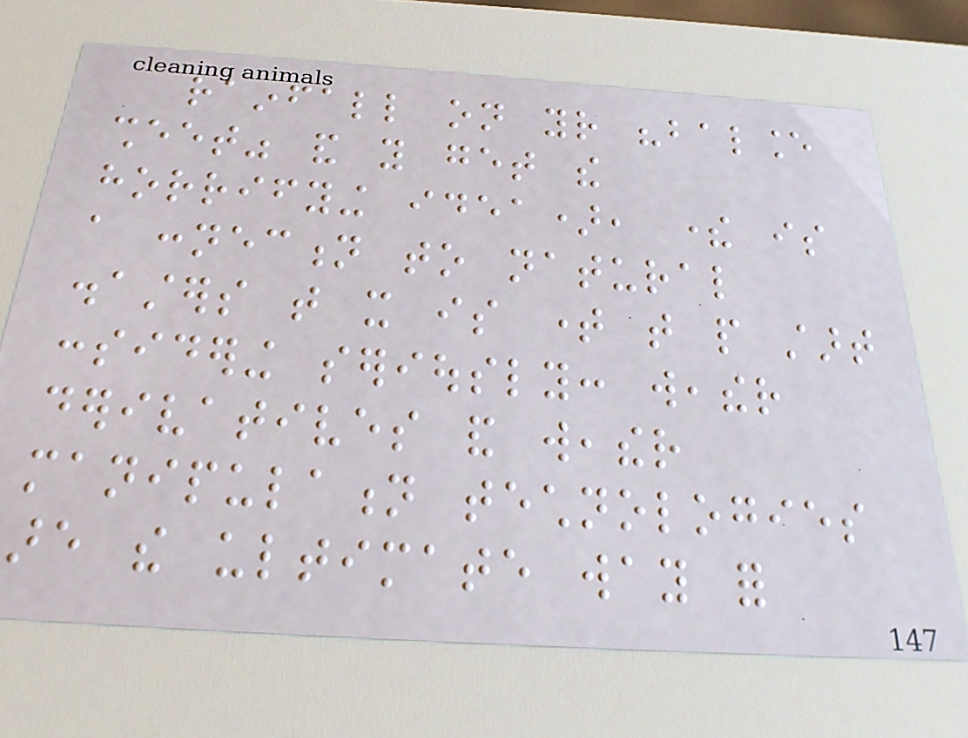rainfall on your "balance
sheet" and you get the
horrifying idea), there is
a connection to natural
disasters that it is time that people start
considering seriously: weather
derivatives and weather
manipulation technologies
are the ultimate way for
